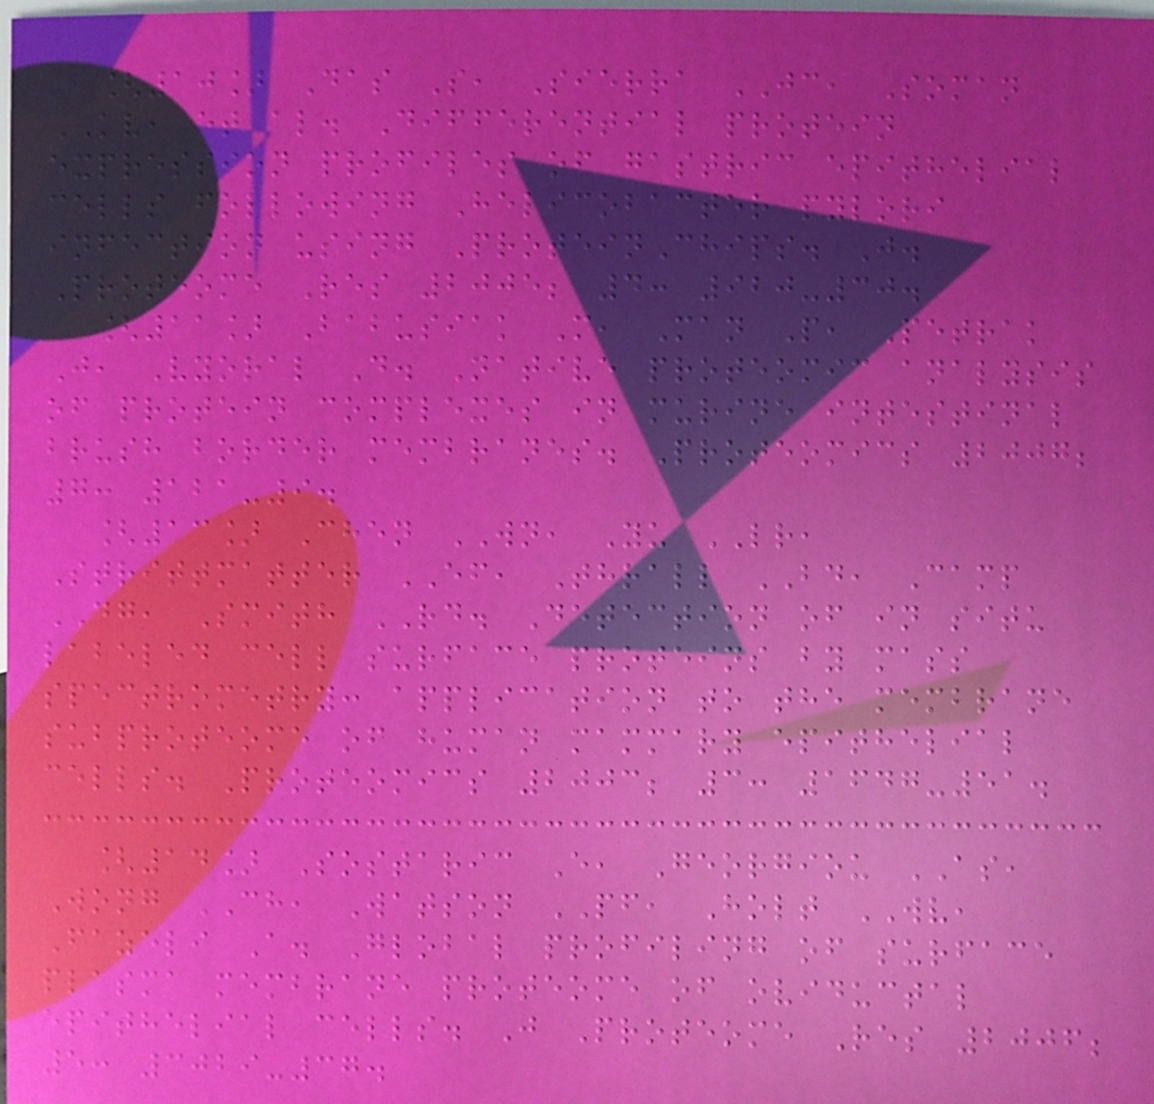[10] Das S, Sierra JC, Soman
KV, et al. Differential protein
expression profiles of gastric epithelial
cells following Helicobacter pylori
infection using ProteinChips. J.
Proteome Res 2005; 4: 920-30.
[11] Babusiak M, Man P, Petrak
J, Vyoral D. Native proteomic analysis
of protein complexes in murine intestinal
brush border membranes. Proteomics 2007;
7: 121-9.
[13] Chen WN, Yu LR,
Strittmatter EF, Thrall BD, Camp
DG, Smith RD. Detection of in situ
labeled cell surface proteins by mass
spectrometry: application to the membrane
subproteome of human mammary epithelial
cells. Proteomics 2003; 3: 1647-51.
[14] Sostaric E, Georgiou AS,
Wong CH, Watson PF, Holt WV,
Fazeli A. Global profiling of surface
plasma membrane proteome of oviductal
epithelial cells. J Proteome Res 2006;
5: 3029-37.
